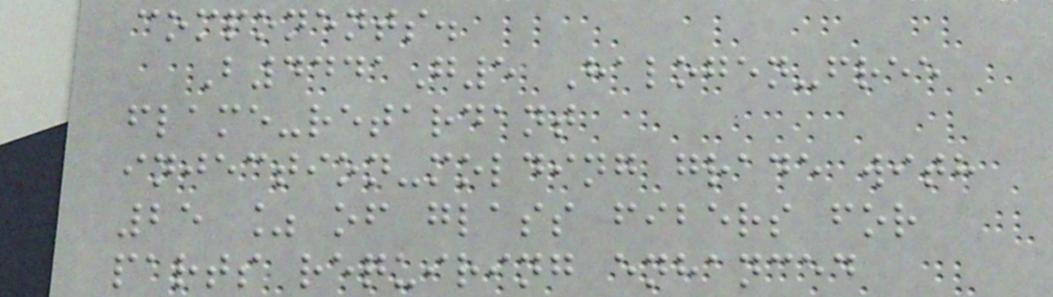components.
B4441G5 Halogen-free
flame-retardant
injection-molding grade with
25 % of glass fibers for
parts requiring enhanced
